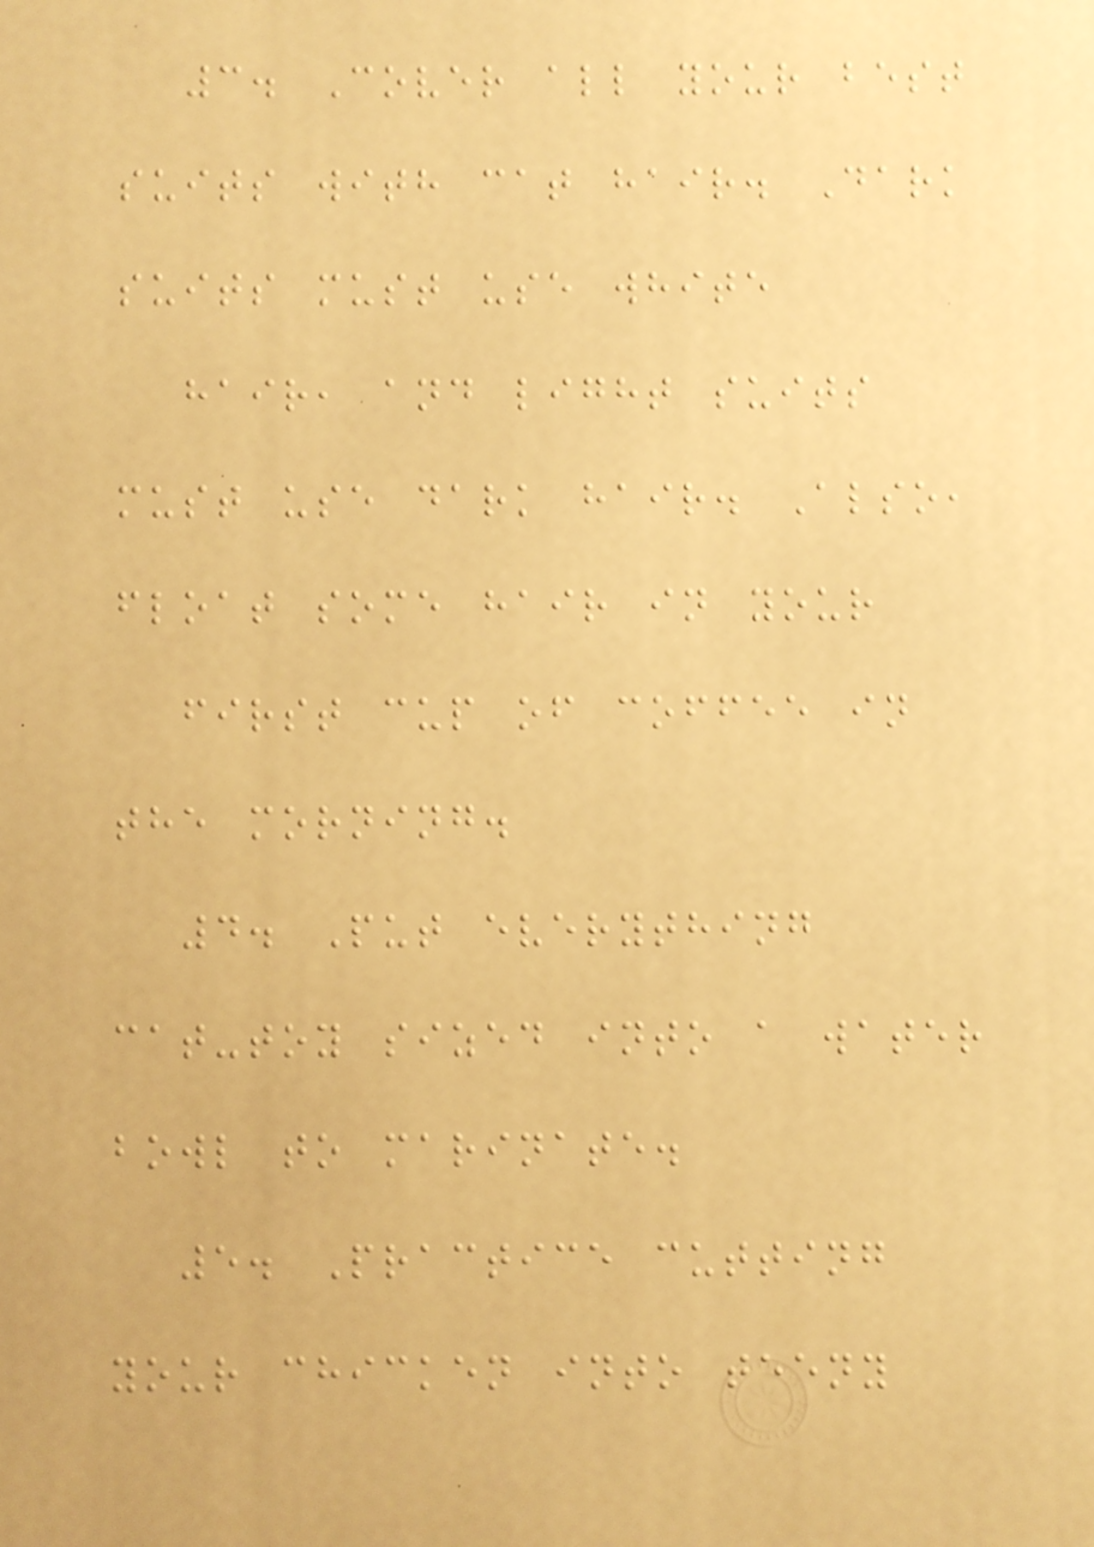3. Cover all your best
suits with cat hair. Dark
suits must use white
hair, and light suits
must use dark hair. Also,
float some hair in your
first cup of coffee in
the morning.
4. Put everything
cat-toy sized into a water
bowl to marinate.
5. Practice cutting
your chicken into teeny
